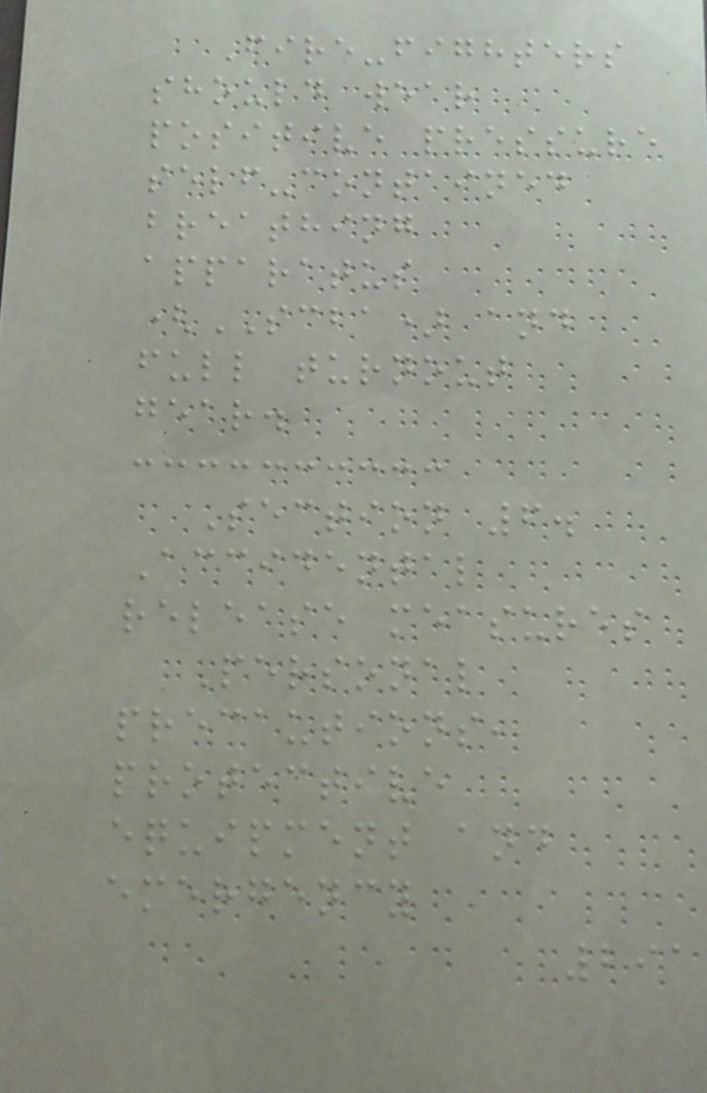Fire-fighters
should wear
positive pressure
self-contained
breathing
apparatus
(SCBA) and
full turnout
gear.
Section 6.
Accidental
release measures
Personal
precautions,
protective
equipment and
emergency
291
